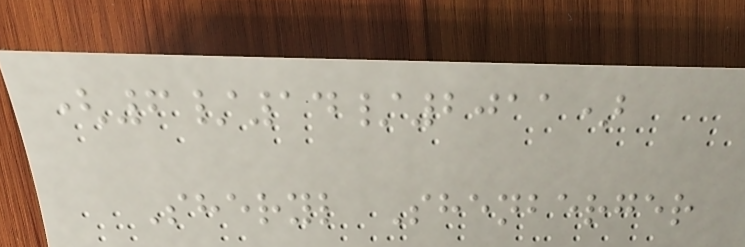(6/14/2011)
Sheryl Shenberger
